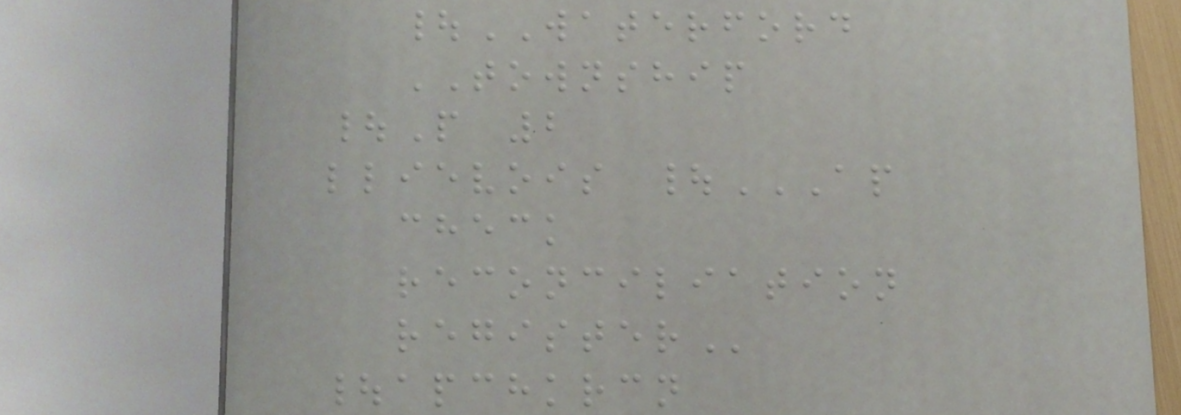|WATERFORD
TOWNSHIP
|P 2
llievois |AP
CHECK
RECONCILIATION
REGISTER
|apchkrcn
